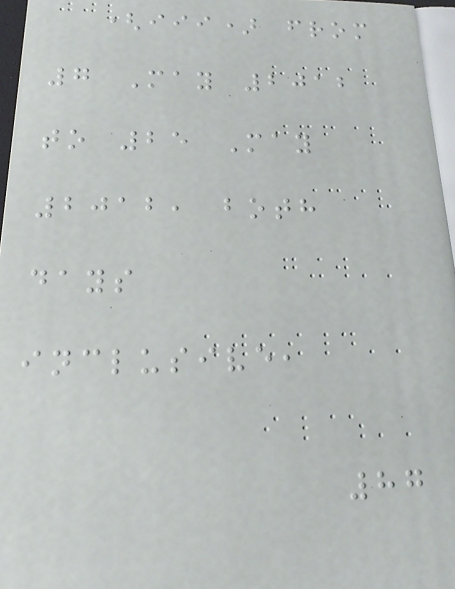(iii) from
7 May 2012
to 25 May
2012, both
days
inclusive,
87
